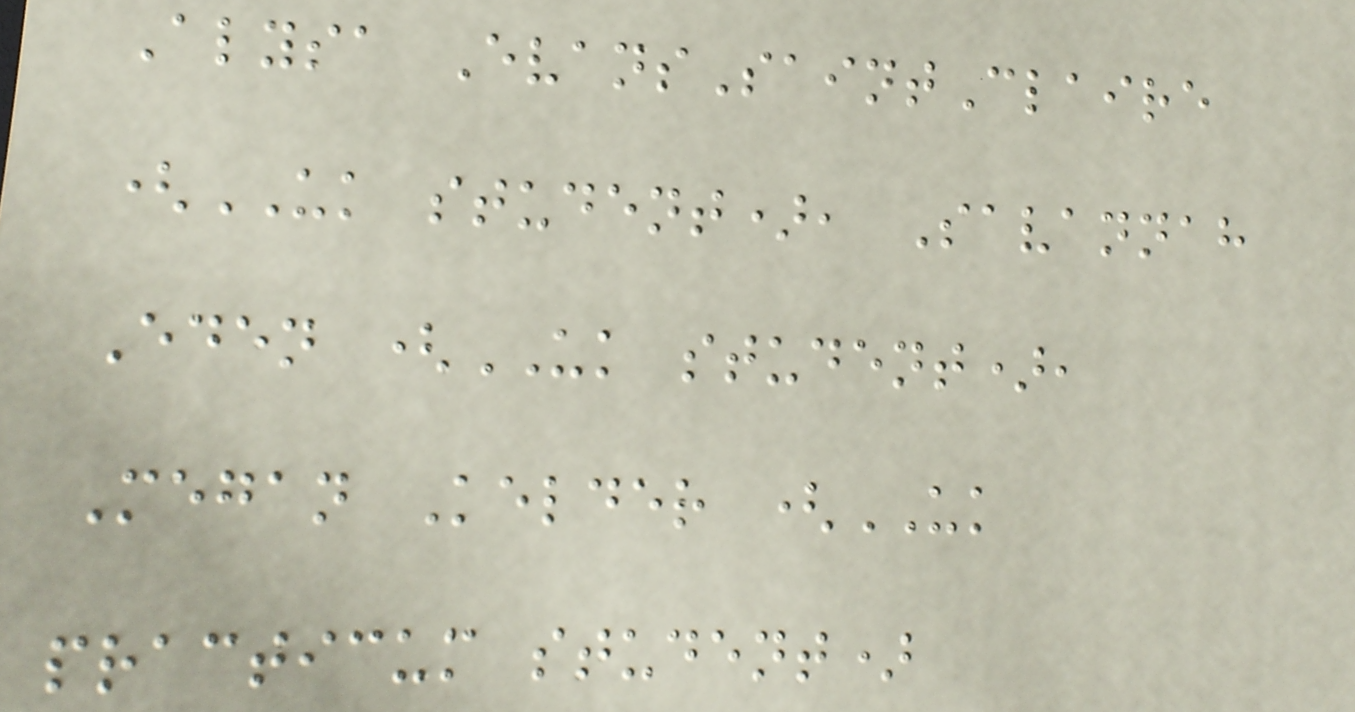Alysa EvansSaintClaire
(UK student), Savannah
Eden (UK student),
Megan Kelder (UK
practicum student)
